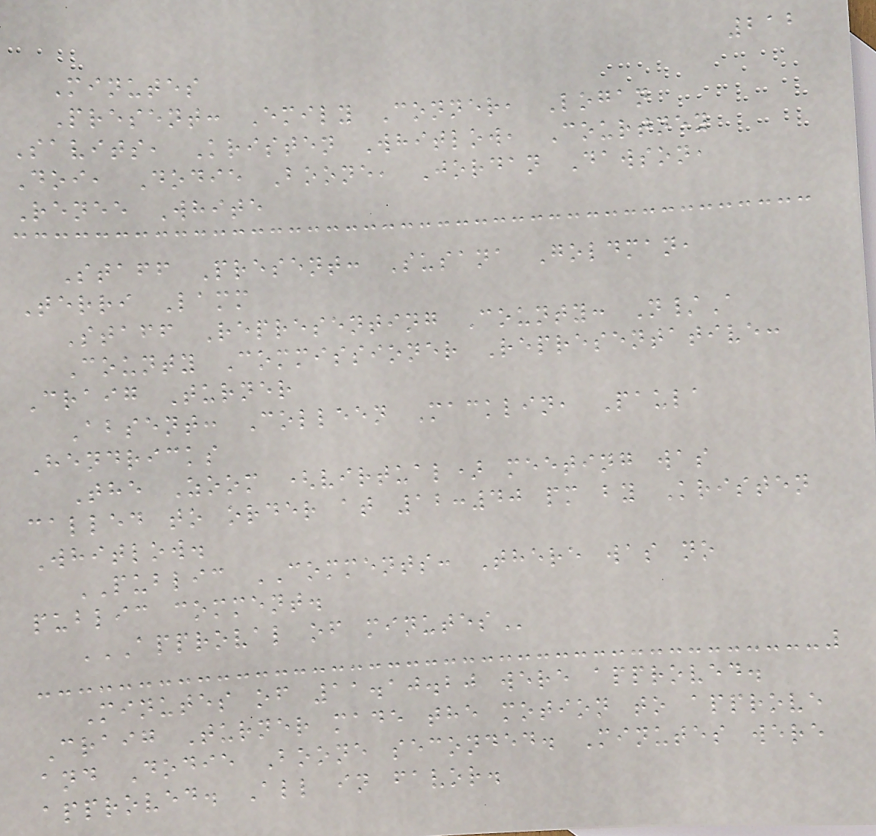212
Minutes
Present: Emily Conner, Logan
Savits, Kristen Whitlow, Courtney
Doi, Dodie Boone, Jordan Dawson,
Renee White
Staff Present: Susana Goldman,
Terri Lamm
Staff Representing County: N/A
County Commissioner Representative:
Craig Turner
Absent: Colleen Macklin, Paula
Hendricks
The Zoom (virtual) meeting was
called to order at 12:40 pm by Kristen
Whitlow.
PUBLIC COMMENTS: There was no
public comment.
APPROVAL OF MINUTES
Minutes of 11.10.20 were approved.
Craig Turner made the motion to approve
and Dodie Boone seconded. Minutes were
approved. All in favor.
